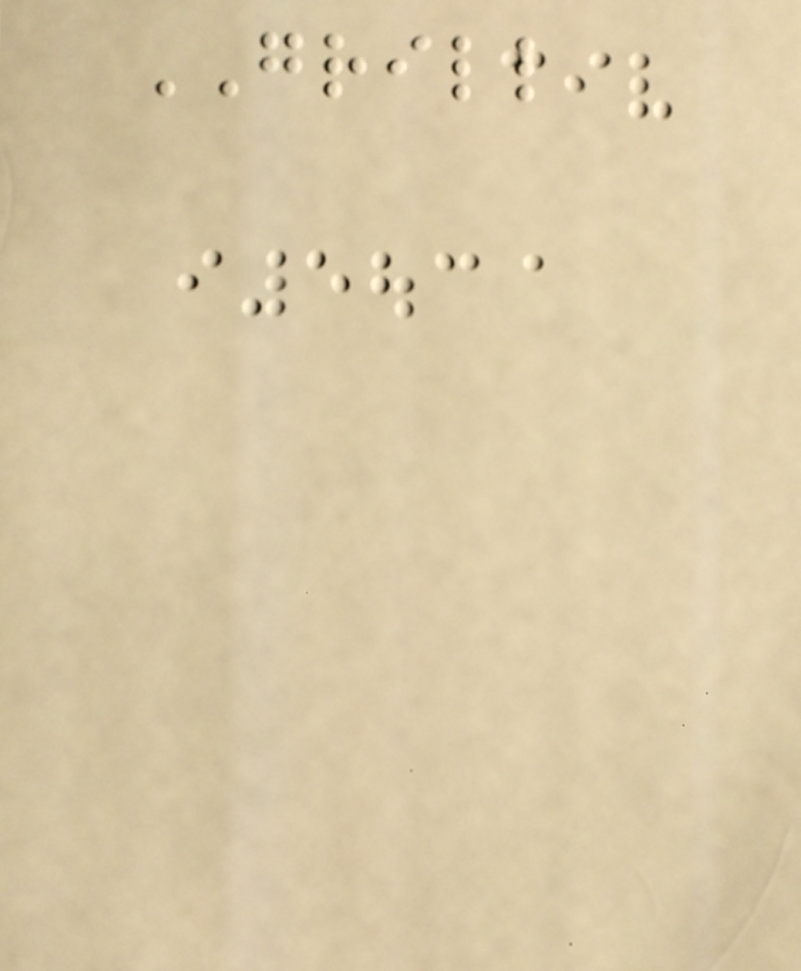GRILL
